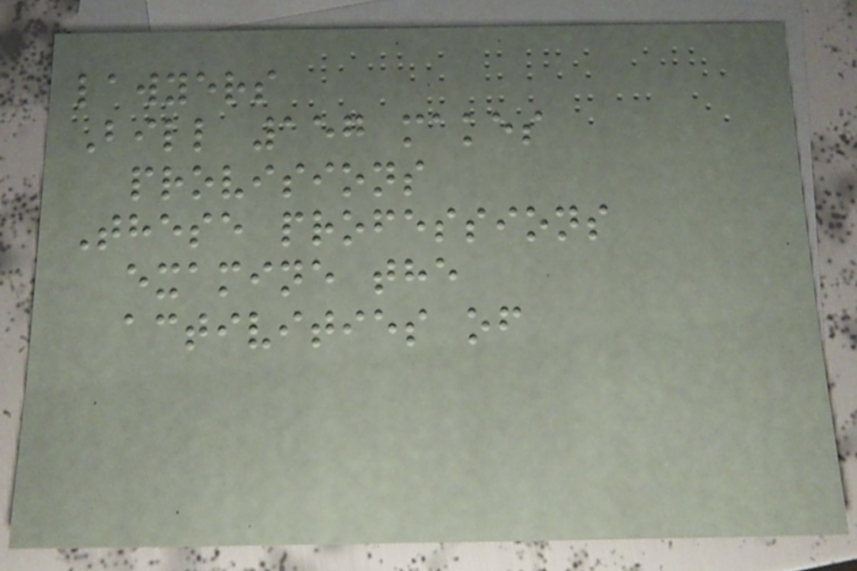lawyers
Bill 157 makes
provisions
These professions
examine the
activities of
